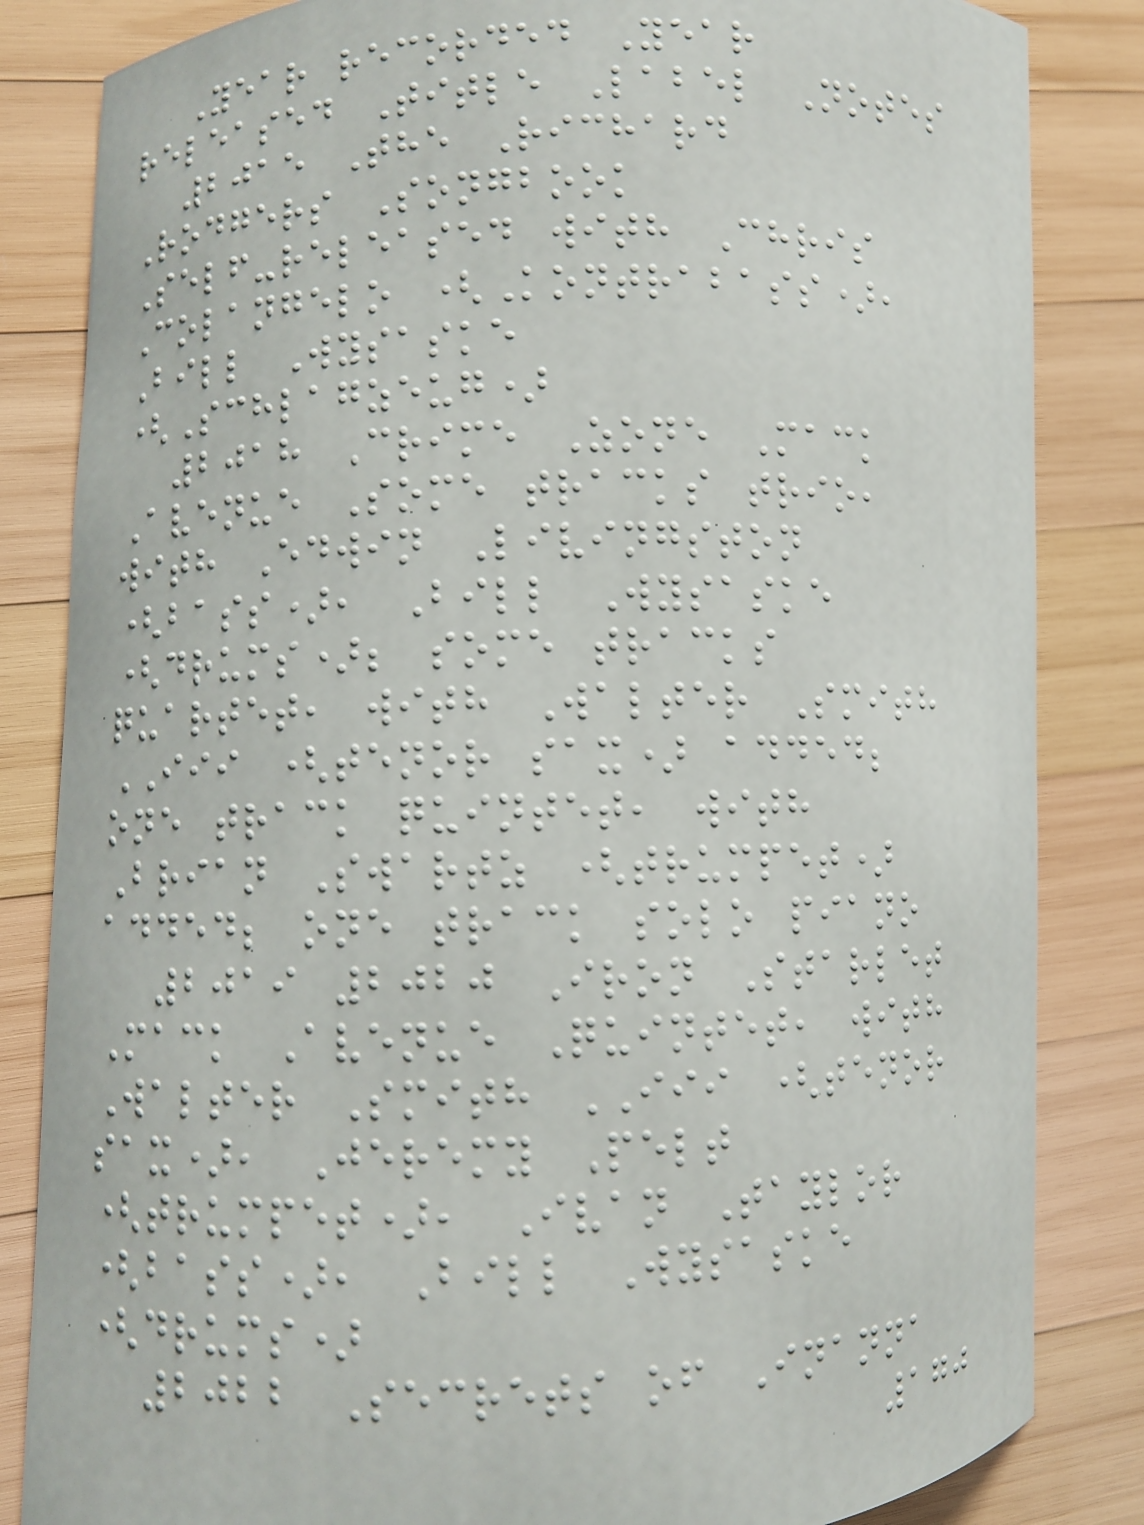Year recorded Year
released Title Label Notes
2015 The Richard
Rodgers Songbook
Self-released with Chris
Colangelo (Kontrabass),
Bill Wysaske
(Schlagzeug)
2018 Crime Zone Mack
Avenue Some tracks trio,
with Edwin Livingston
(bass), Bill Wysaske
(drums); some tracks
quartet, with Walter Smith
III (tenor sax) added;
one track quintet, with
Brian Swartz (trumpet)
added; one track solo piano
2019 2020 Iron Starlet
Mack Avenue Quintet, with
Walter Smith III (tenor
sax), Jeremy Pelt
(trumpet), Ivan Taylor
(bass), Bill Wysaske
(drums)
2022 Secrets of Inanna
170
